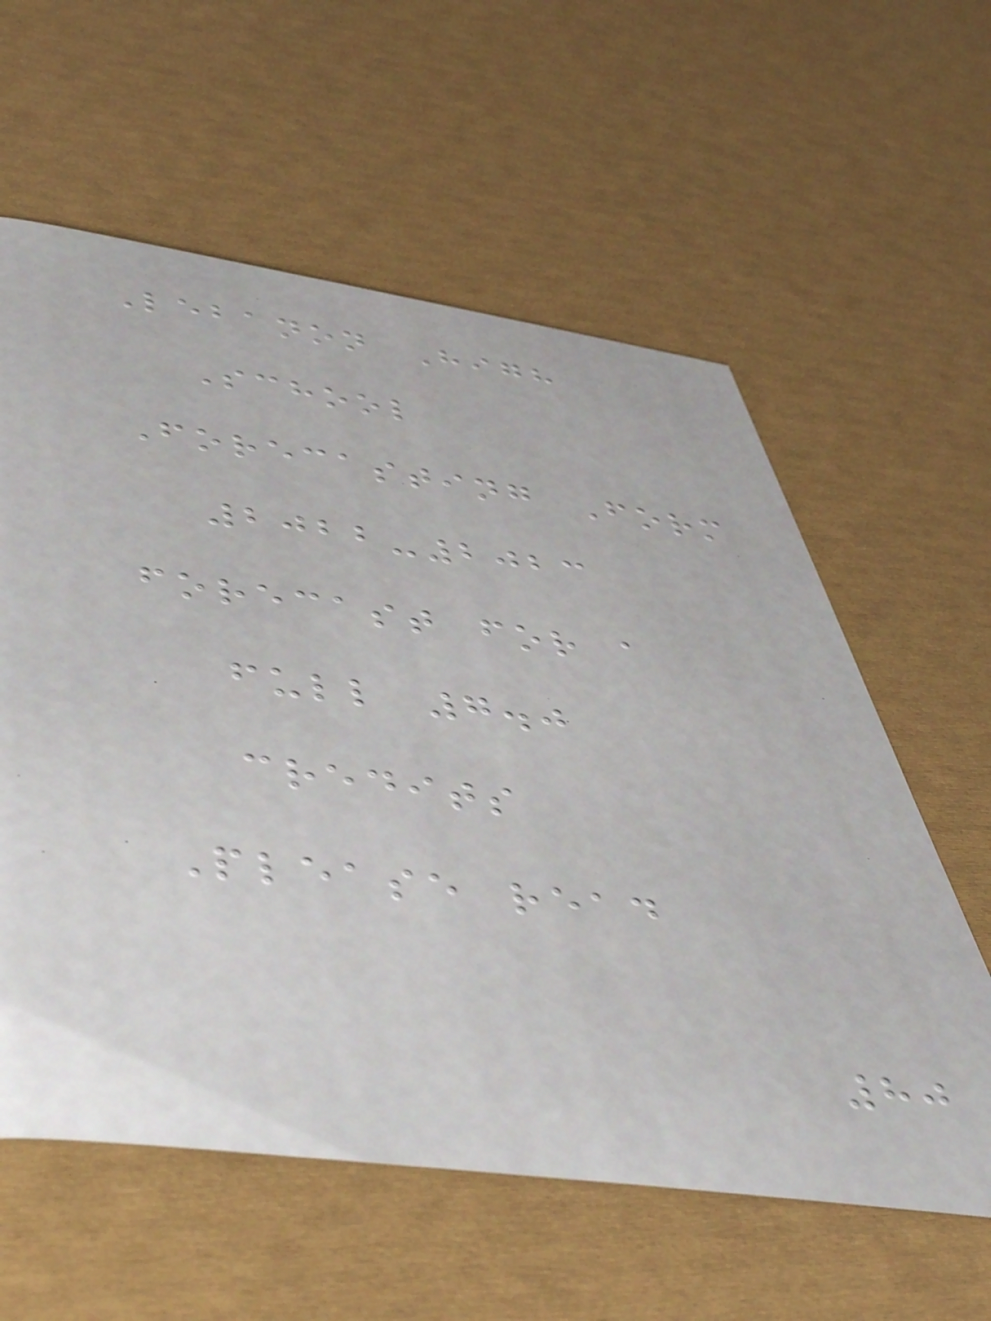Lebanon High
School
Forecasting Form
2022-2023
forecast for a
full 7.0
credits
Please read
80
